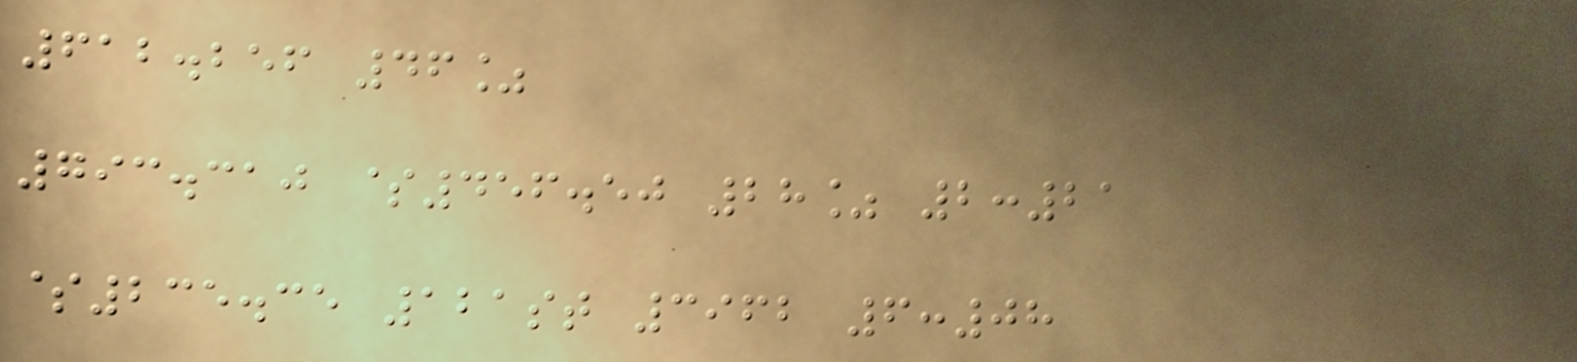612.256 46%
793.310 $456.50 28% 2:21
$235.35 121st 3962 6:08
